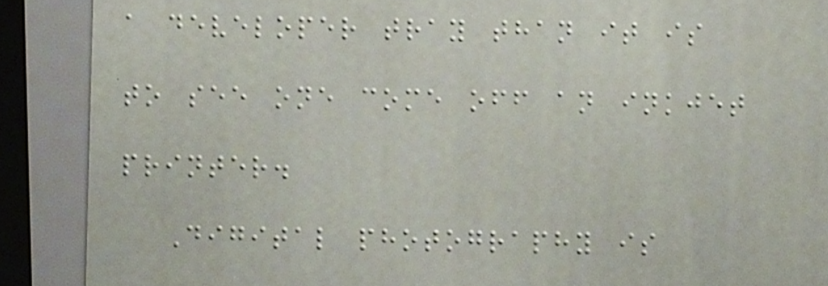a developer tray than it is
to see one come off an inkjet
printer.
Digital photography is
